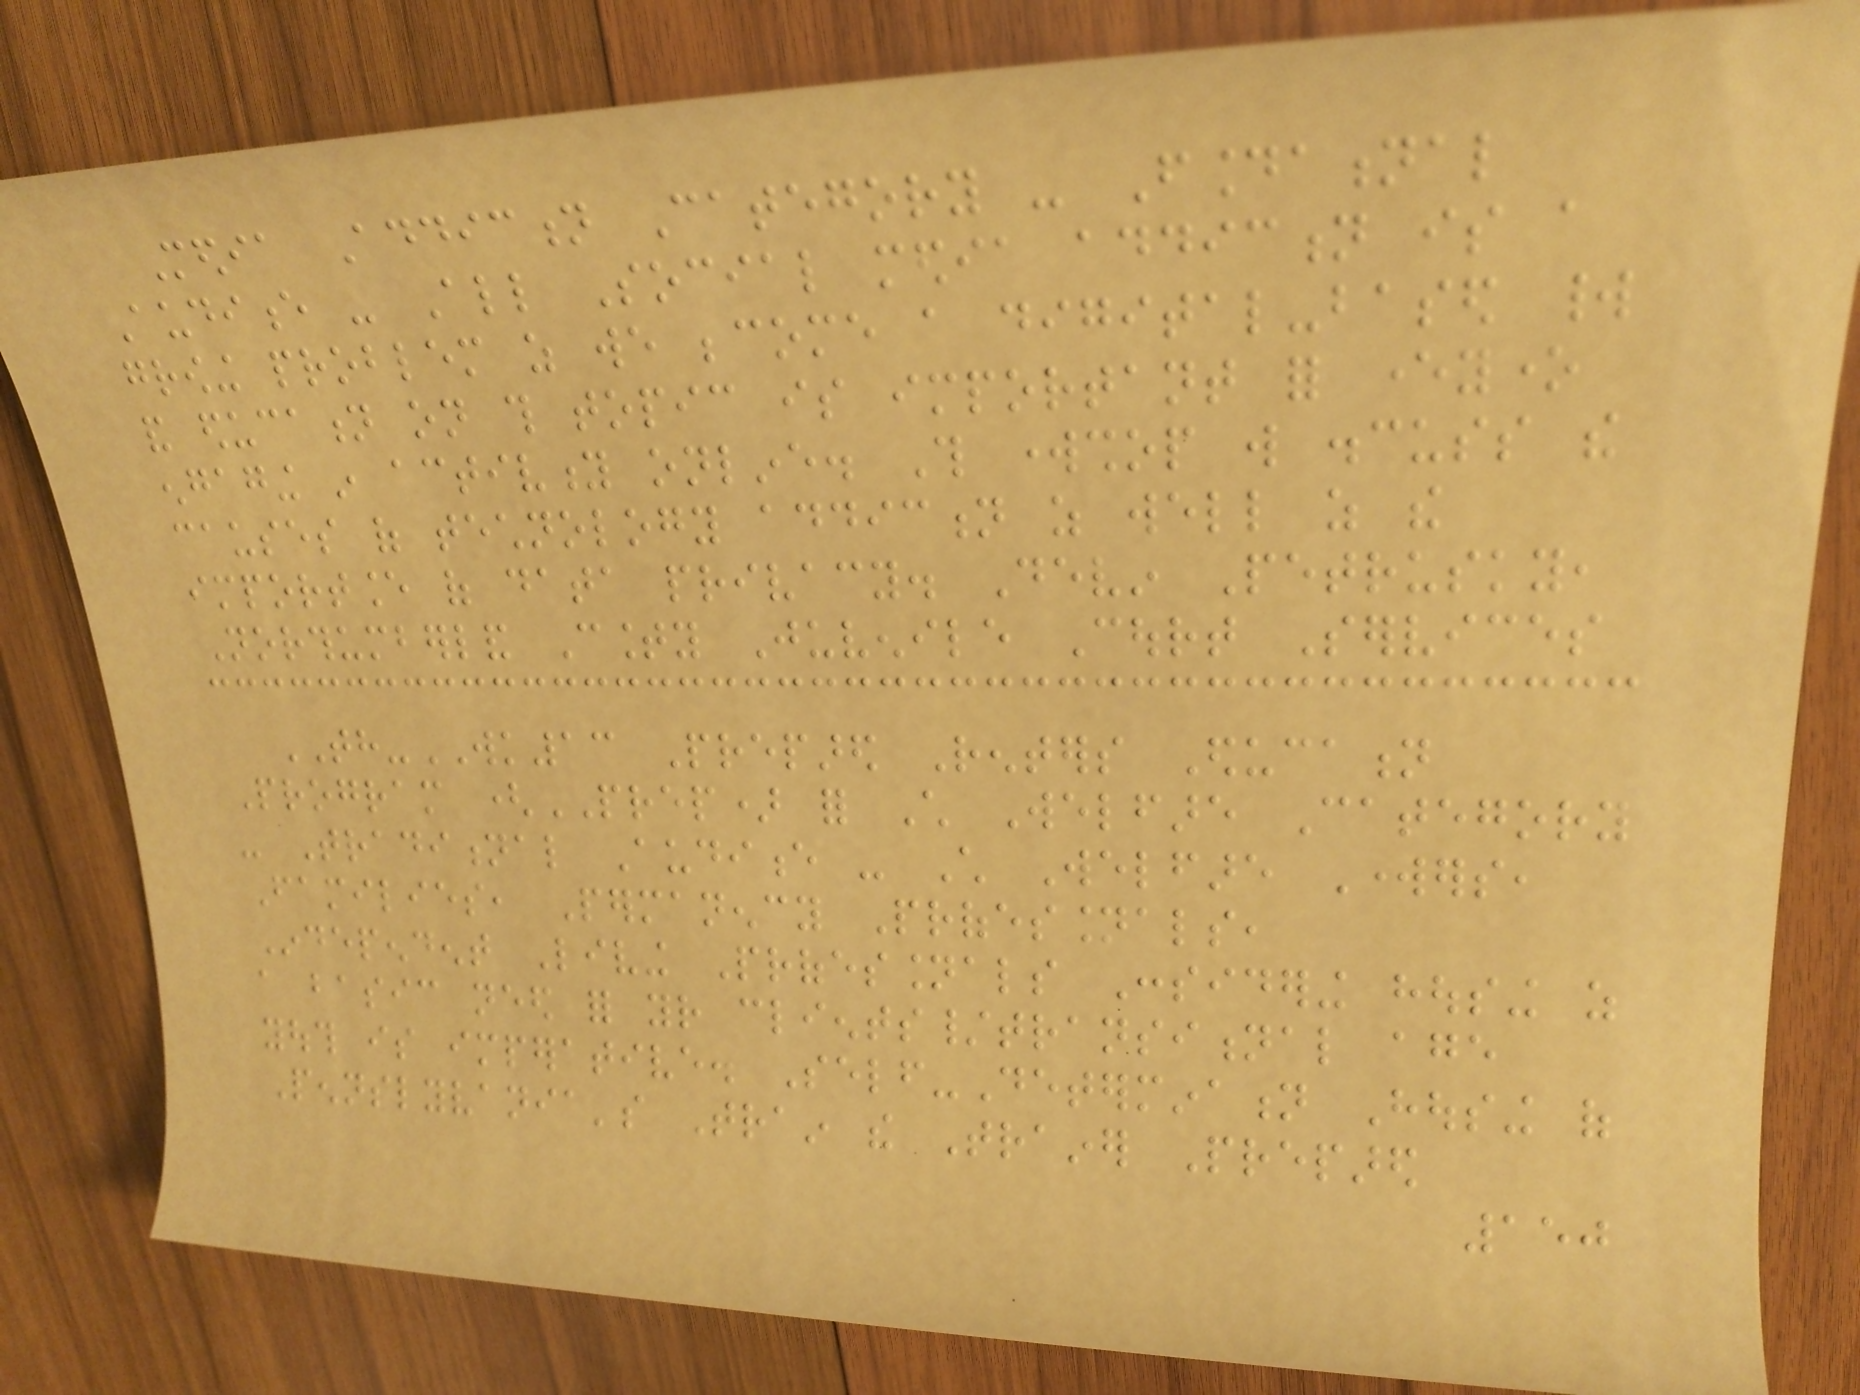Media Addiction Category - Foundational
Audience - All Social media addiction is a
growing problem as we become a digital-based world
and education on this topic is important for everyone
engaging in activity online. This workshop will discuss the
causes of technology addiction as well as the
importance of data privacy. Devin Petrusky,
Northumberland County Juvenile Court Services
TH-WK13 Prepared Renters Education
Program (PREP) for Child Welfare Category
- Traditional Audience - Child Welfare Workers,
Families, Permanency Professionals,
Independent Living Professionals Considering housing as
a basic need for your clients/transitional age
youth is imperative. Self-Determination Housing of
Pennslyvania's Train the Trainer Prepared
150
